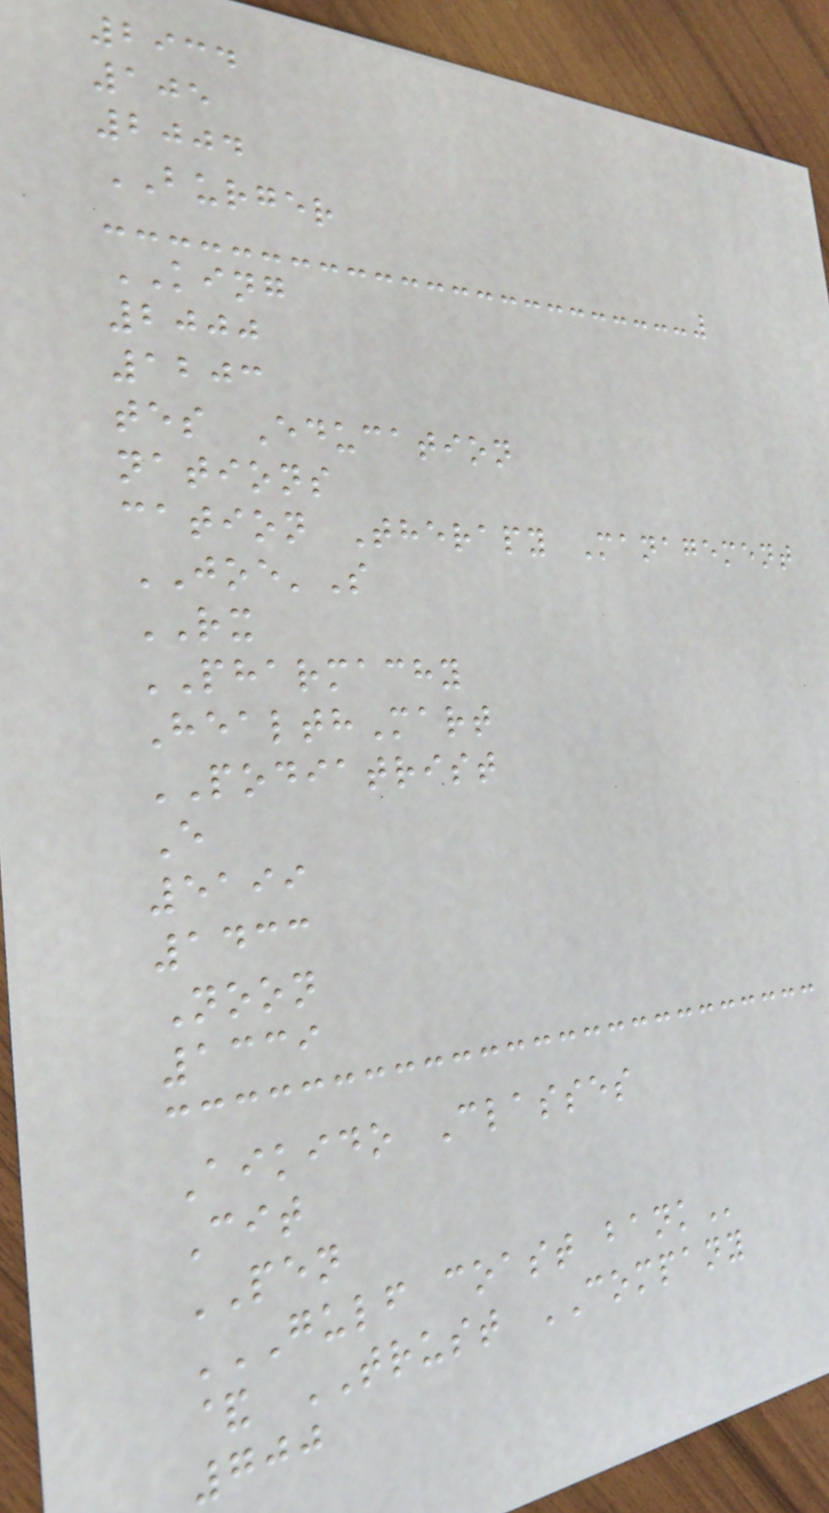2934
105
2004
BURGER
KING
2000
1203
tes Education
nations
cation Therapy Management
JOE'S
RX
PHARMACHY
HealthMart
PODIATRIST
E
5199
1433
Noon
1339
Aikido Classes
Cit
PEN
GULF COAST BANK
& TRUST COMPANY
700
